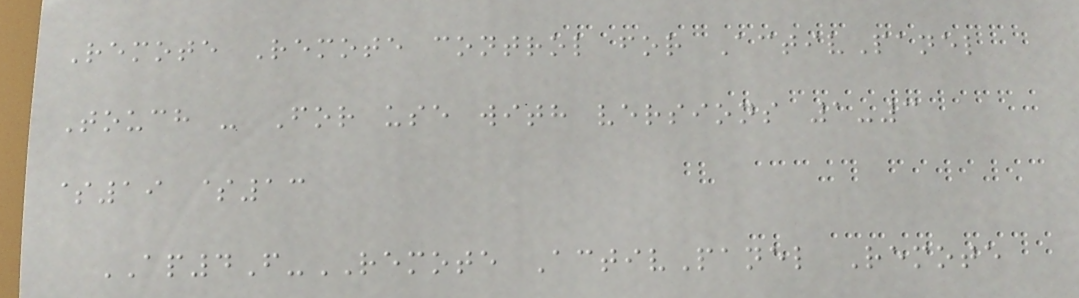Remote Remote control for ActivPanel
Touch - For use with versions 1-3
$19 $13
AP4F-REMOTE ActivPanel Remote
